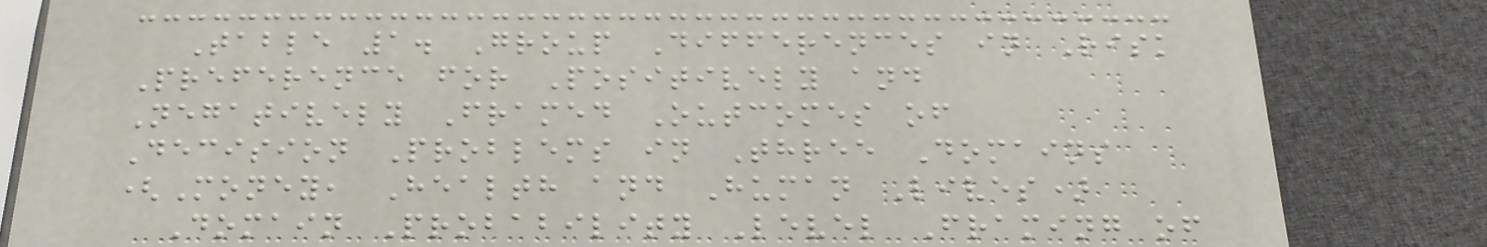Table 1. Group Differences in Risk
Preference for Positively and
Negatively Framed Outcomes of
Decision Problems in Three Domains
(Money, Health and Human Lives)
Domain Probability Level Framing of
